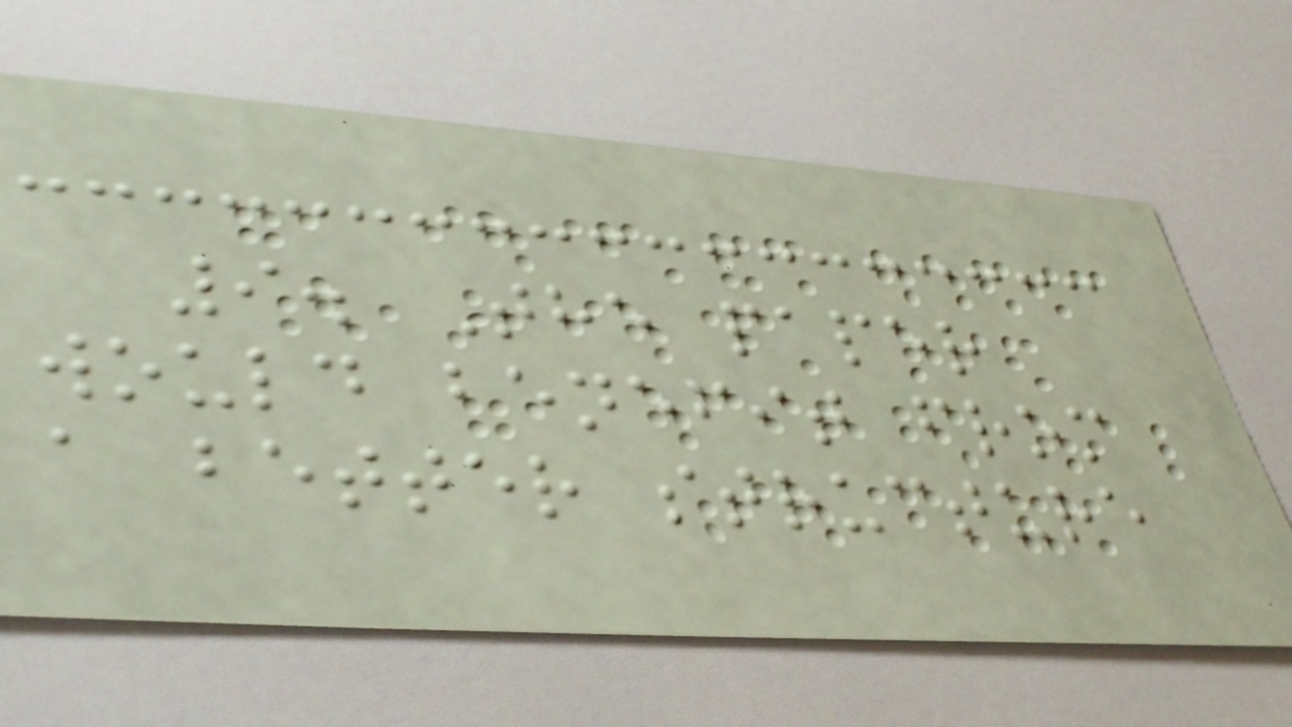9. The paper
would benefit from
a better structure
